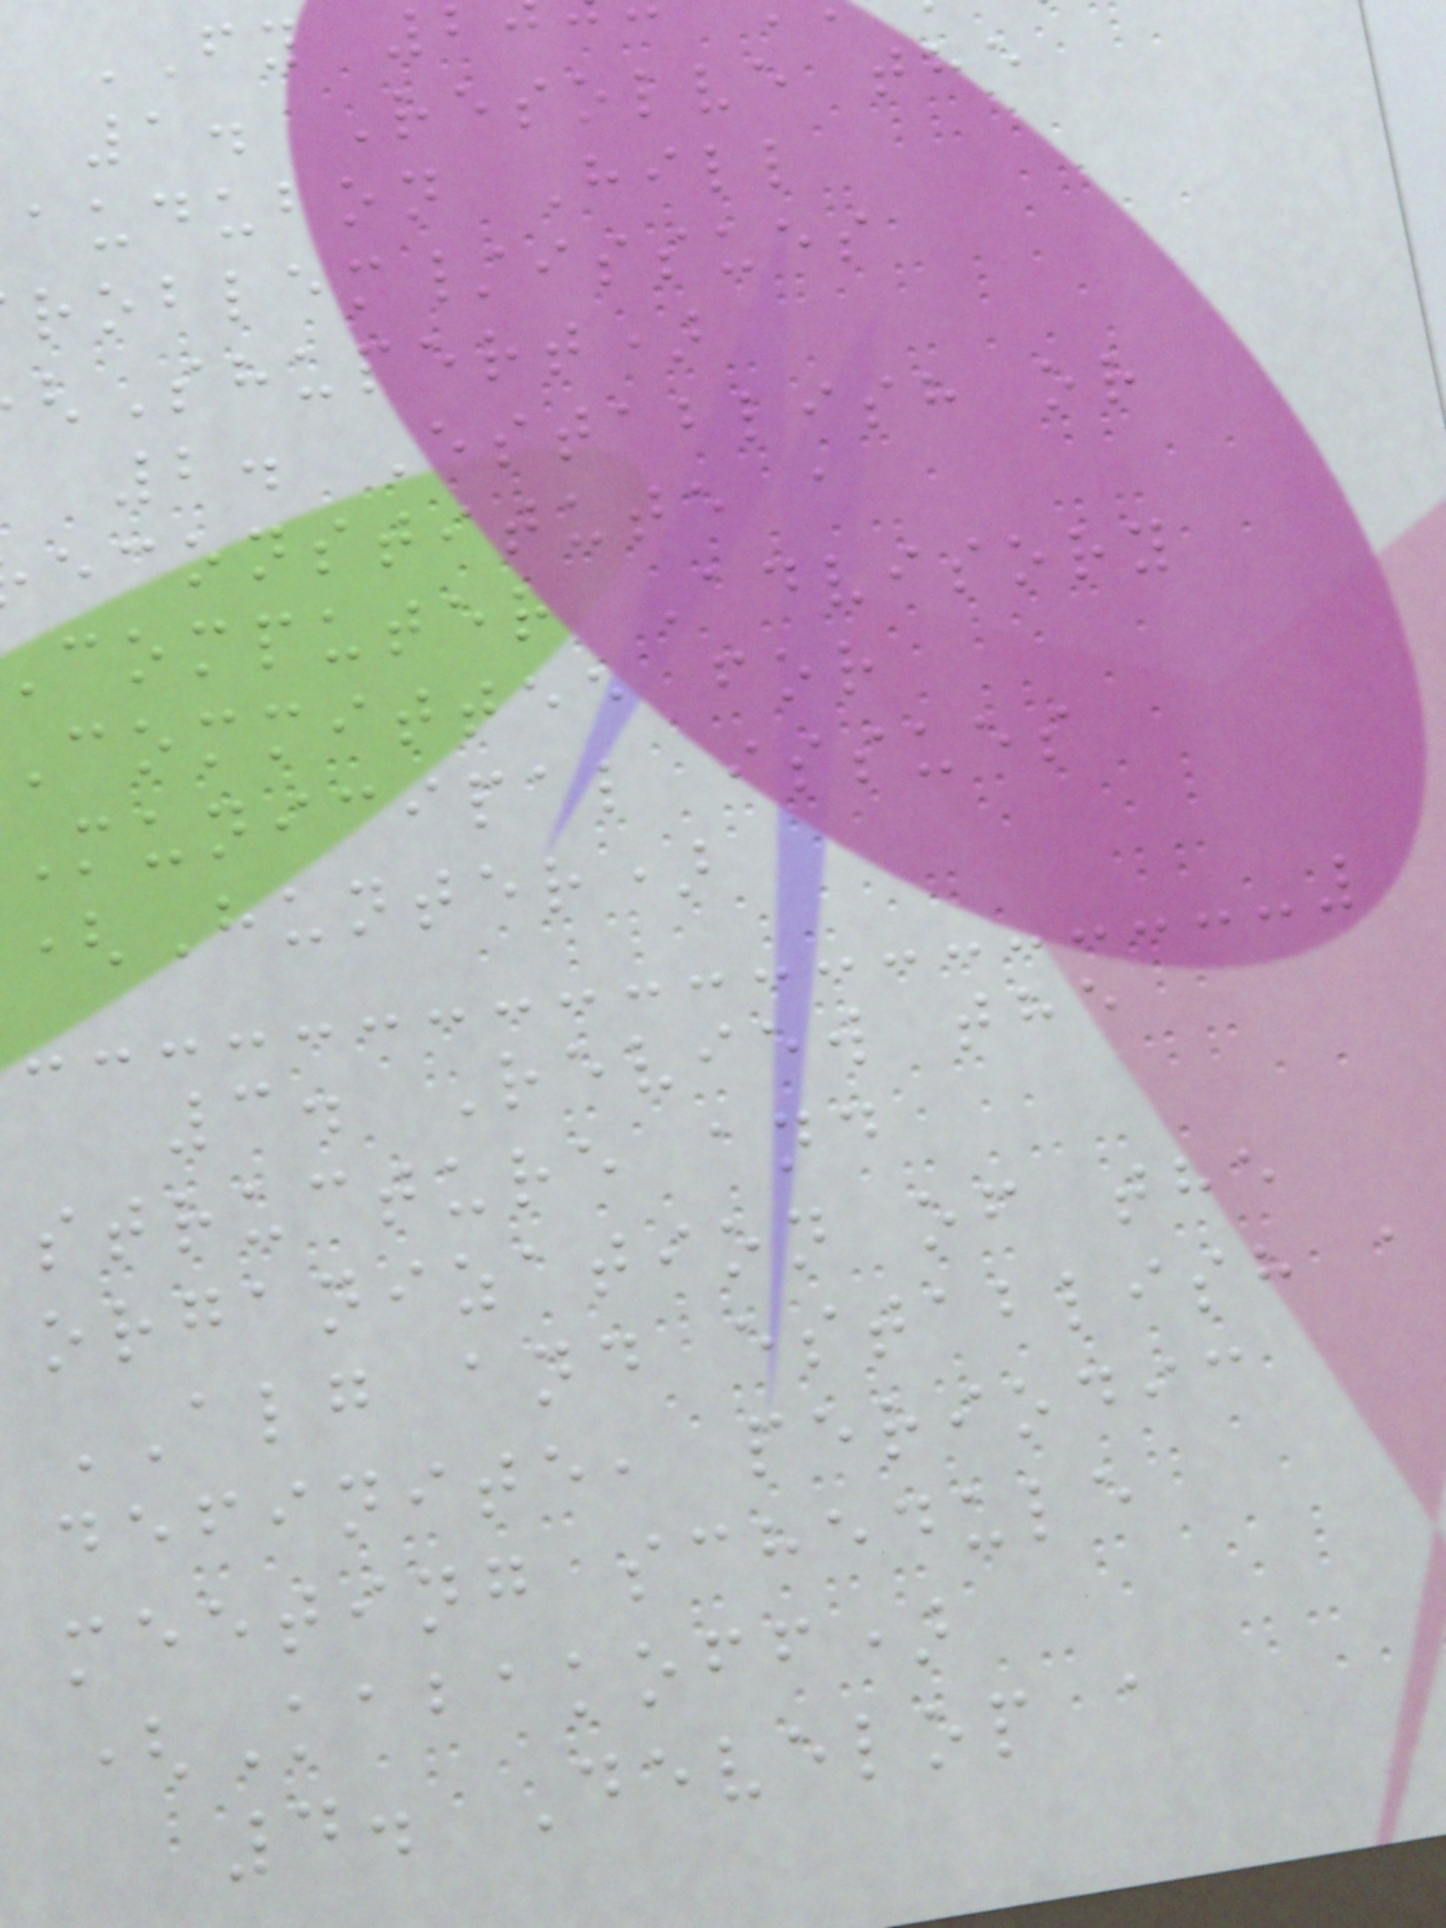FY 2
1. Resolve the
audubon Hill
roblem/issues
Shupert)
2. Establish or
econstitute a
computer Advisory
committee for
Municipal issues
(Hunter)
3. Review the
structure and
organization of the
ALG and establish a
definite, periodic
meeting schedule
(Kabakoff)
4. Develop a
